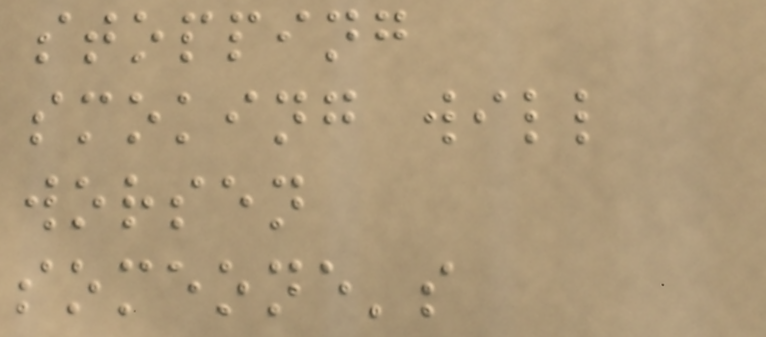stopping
smoking will
worsen
someone's
